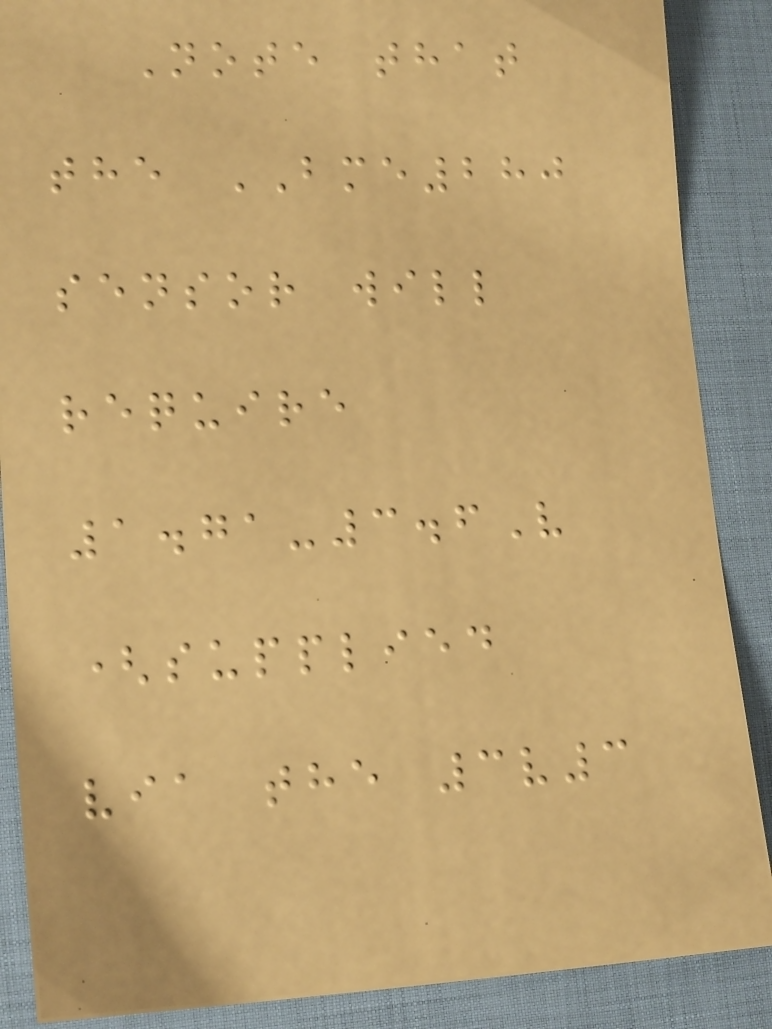Note that
the BME280
sensor will
require
1.71-3.6V
(supplied
via the 3v3
